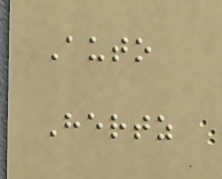Auto
Hertz
